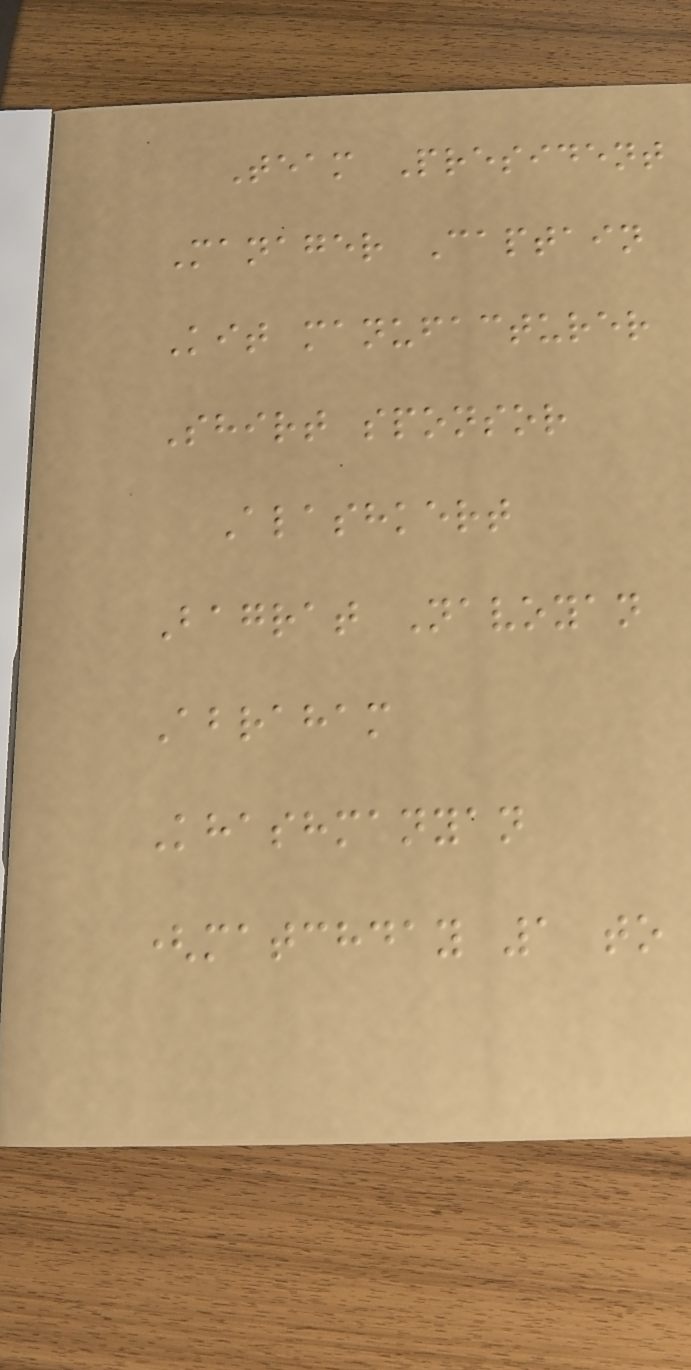Team President
Manager Captain
Kit manufacturer
Shirt sponsor
Alashkert
Bagrat Navoyan
Abraham
Khashmanyan
(matchday 1 to
